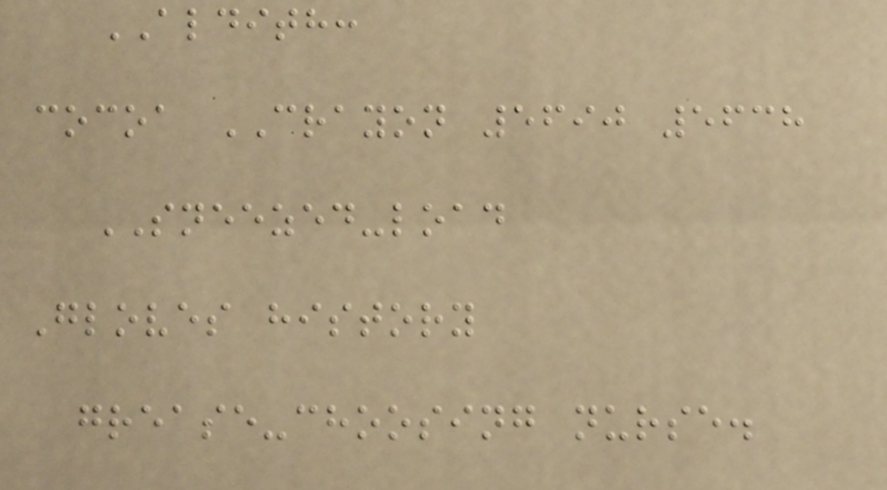ALDITH:
cocoa CRAYON 5690 5638
SNEEZED-load
Gloves history
grease-choosing nurse.
